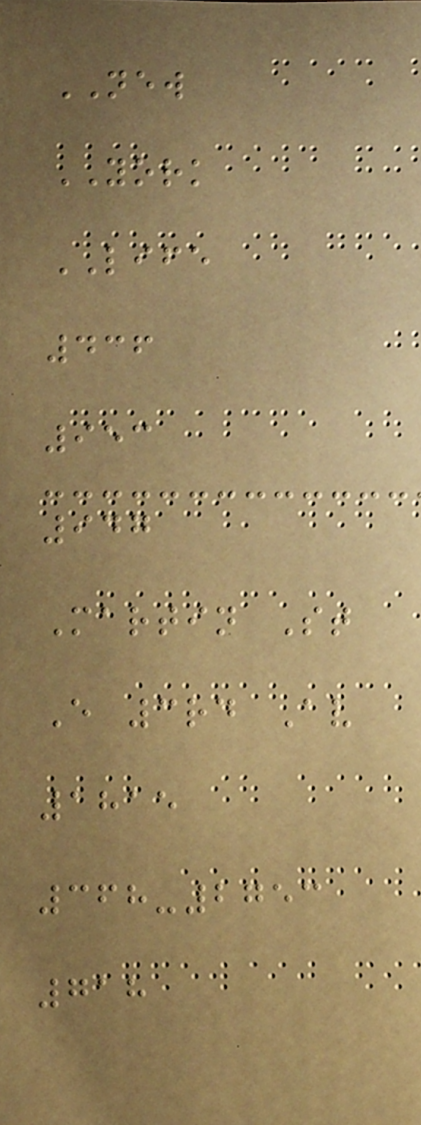NEW
YORK
LIFE
436
953
947
Martin St
E 3rd Av
1815
368-2753
718
